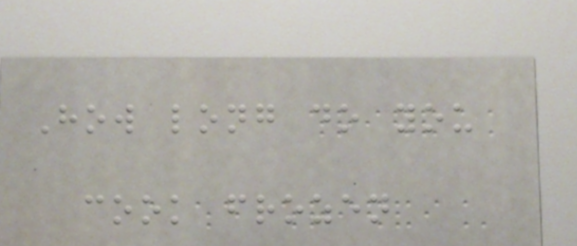How long do you
cook frozen
